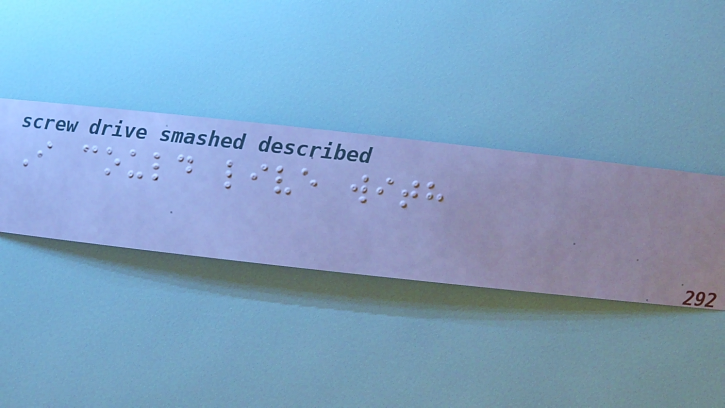I could live with
